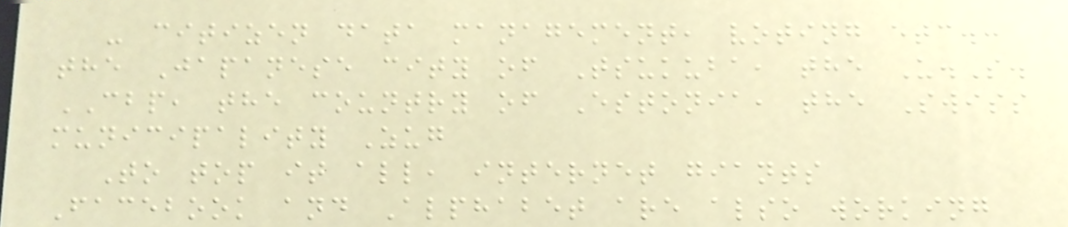- citizen data management, voting etc.:
the Japanese city of Tsukuba, the U.S.
CBP, the country of Estonia, the Swiss
municipality Zug
To top it all, internet giants
Facebook and Alphabet are also working
